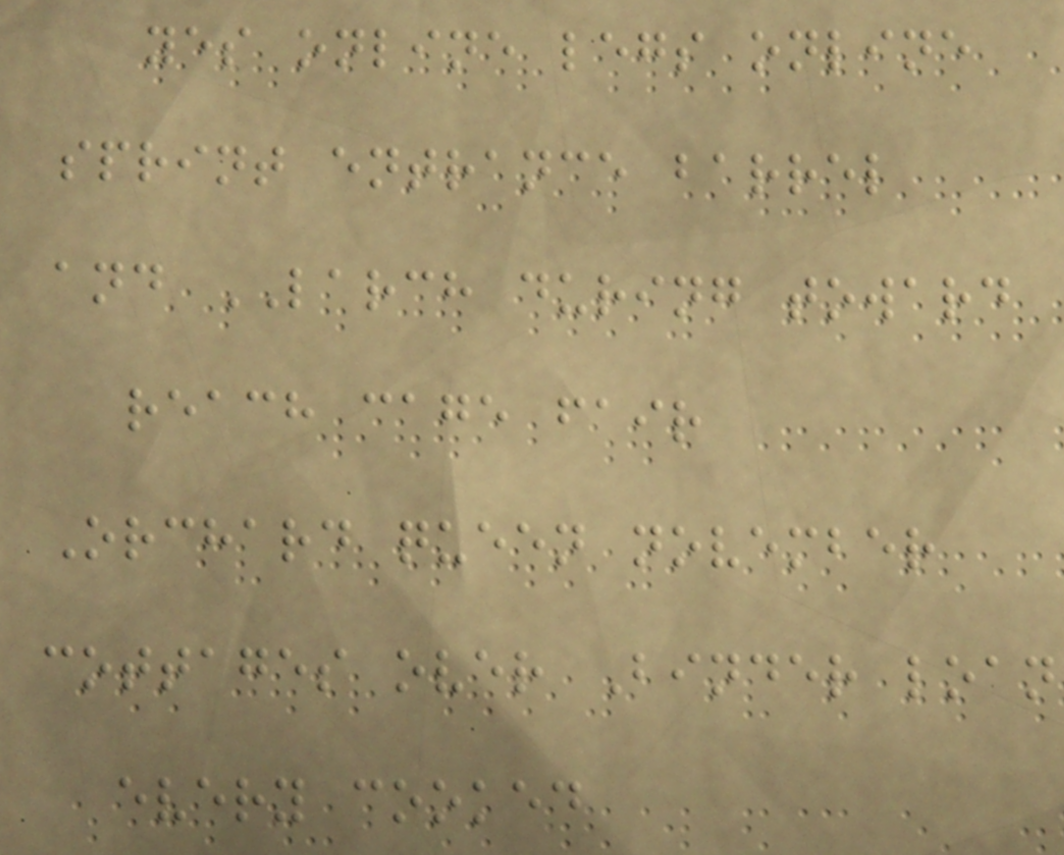yes online legs online
sprint entrance barrel
and LARCH during toward
reach cage fair
Orchard queen november
cottages over Binder loan
every cooked
